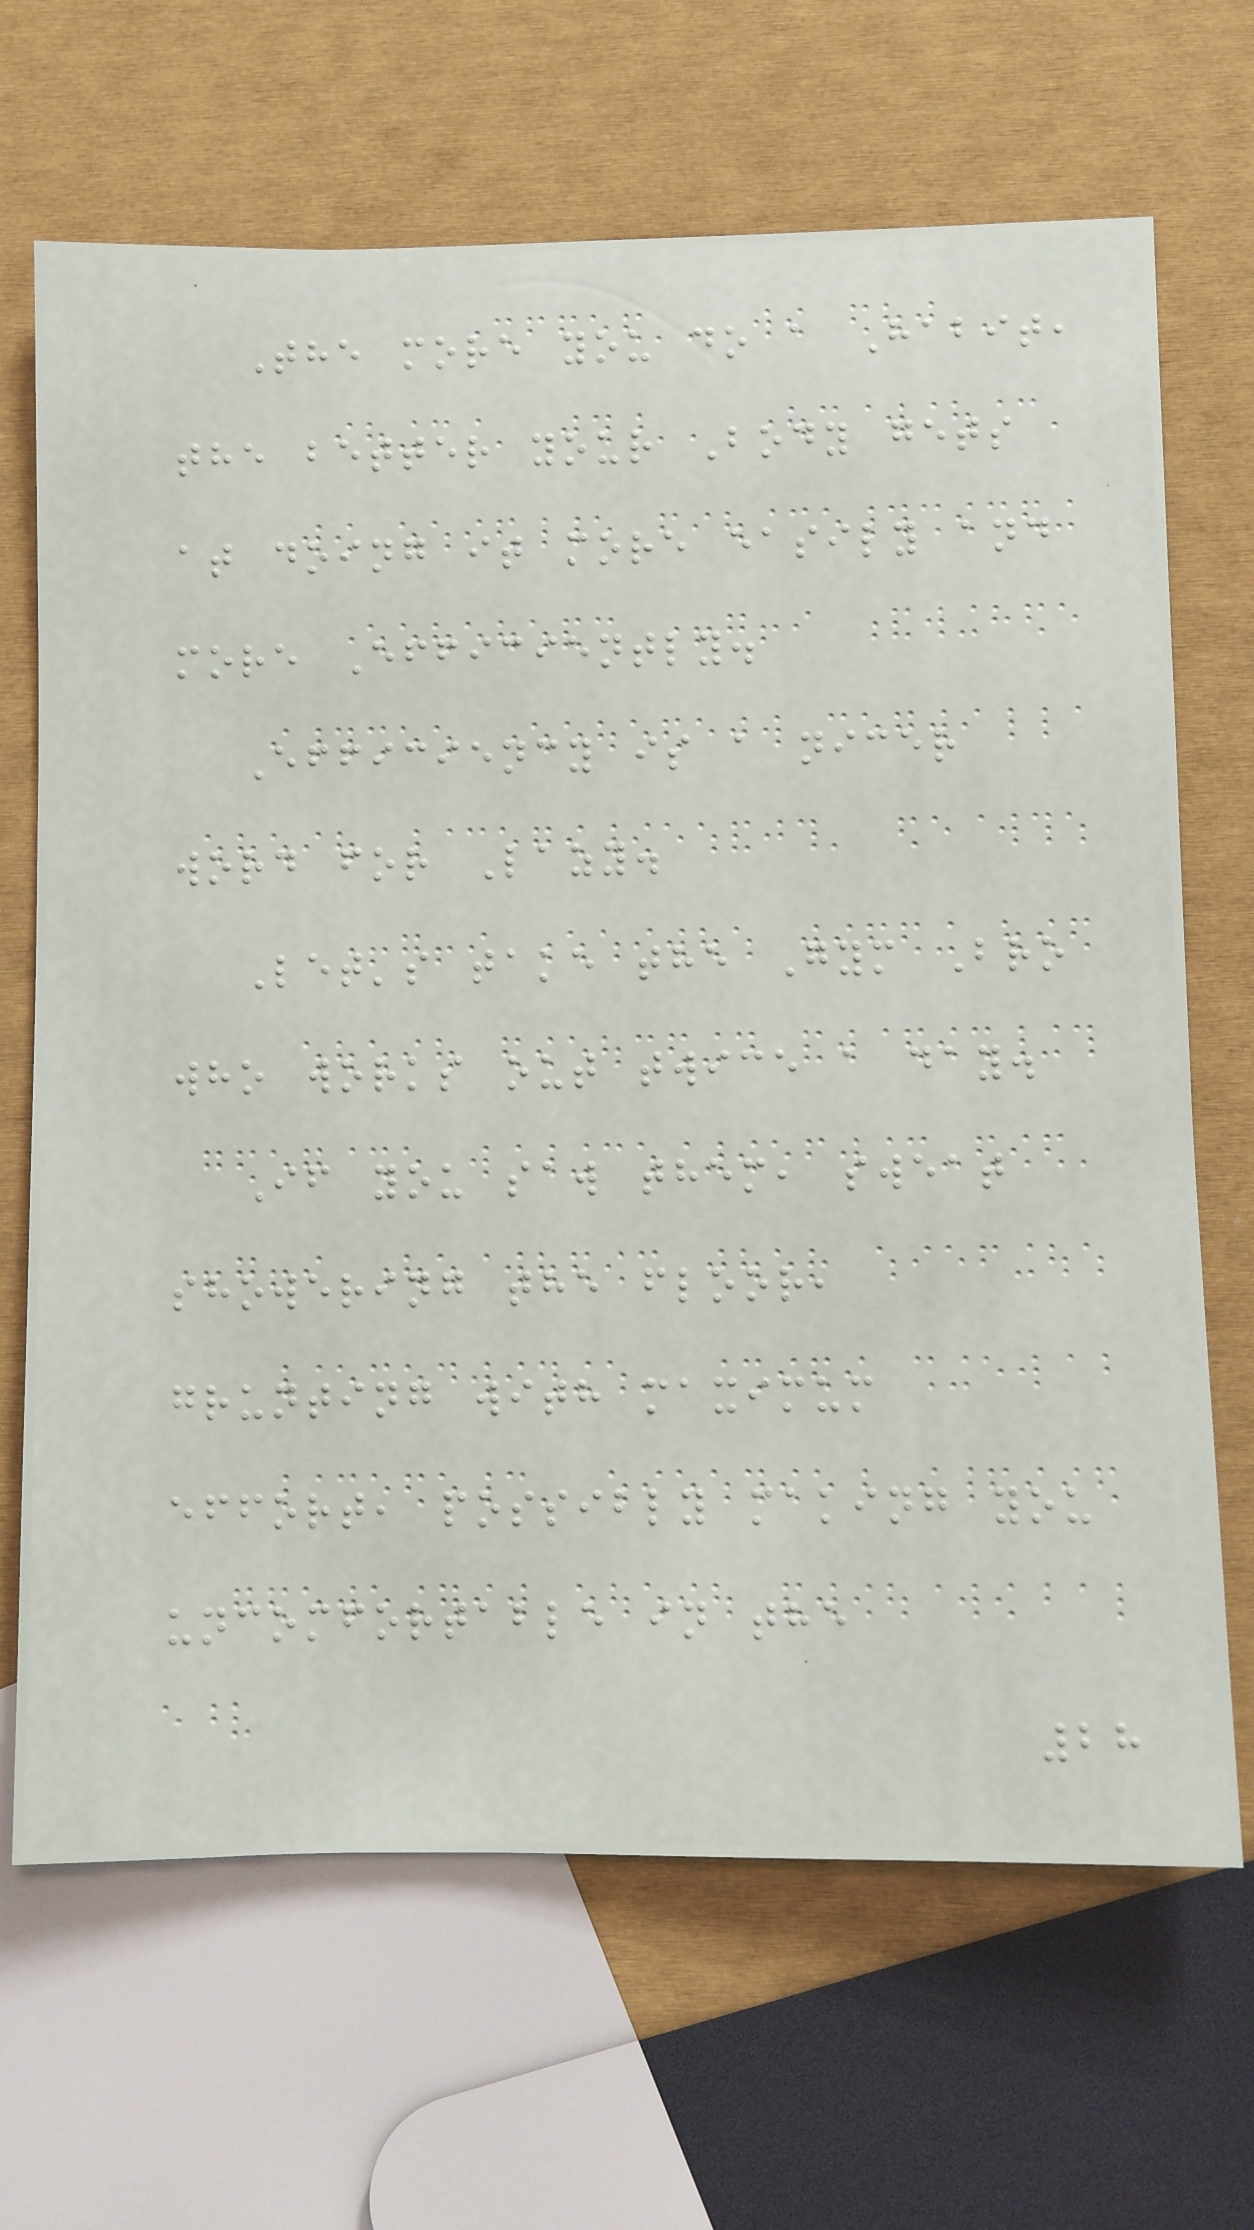The more you do a Habit,
the better your Body gets
at doing it more easily and
more Efficiently.
Efficiency is a nicer
word for Lazy.
Let's take the Gym Bro
who works out twice a day.
If you saw them, sweat
showering the floor,
grunting with maximum
effort, possibly making you
uncomfortable in the
28
